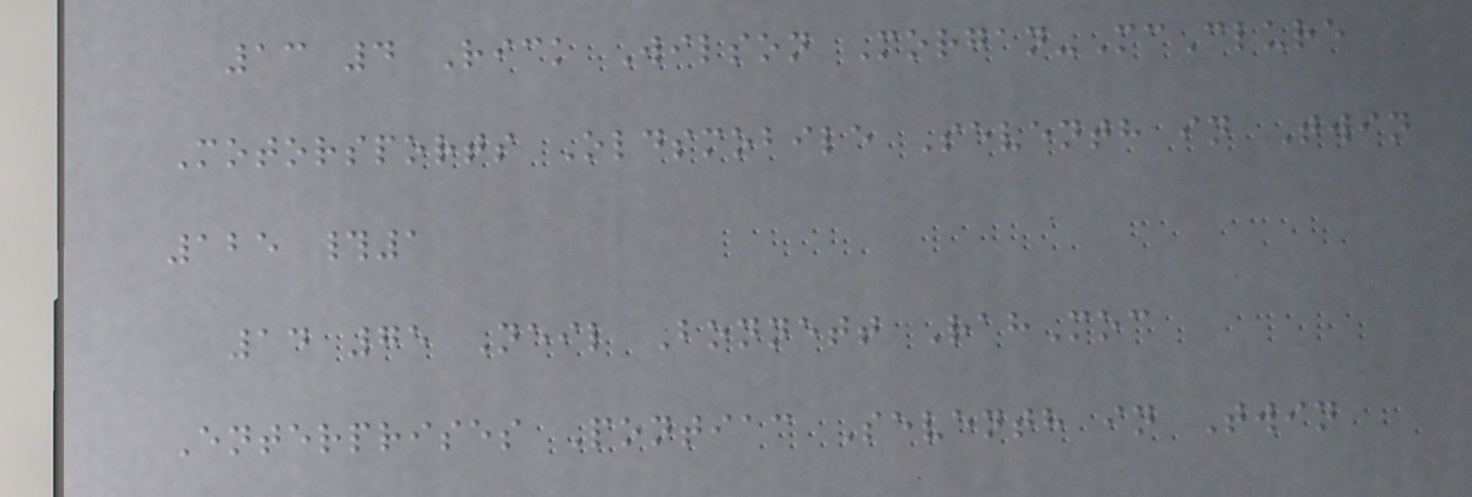13 4 Rick Wilson Morgan-McClure
Motorsports Oldsmobile Seventh in Twin
125 #1
14 75 Neil Bonnett RahMoc
Enterprises Pontiac Seventh in Twin
